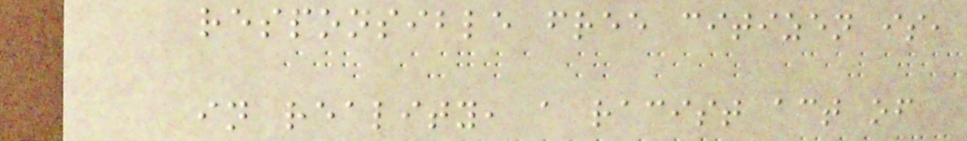responsible free citizen is,
in reality, a racist act of
